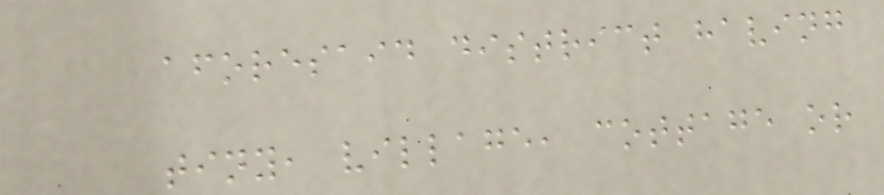aforesaid district having
tiny, village, cottage or
